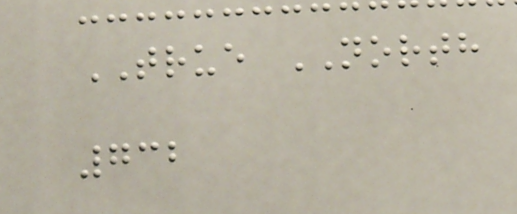TRUE NORTH
732
